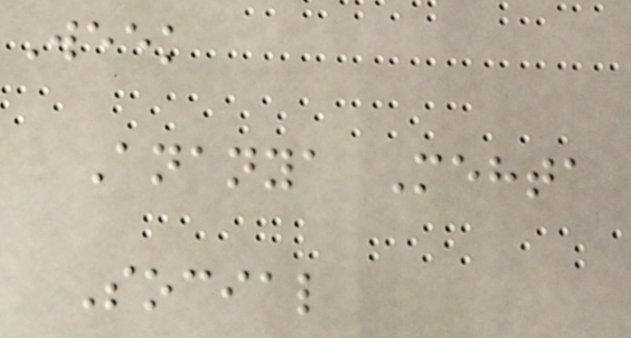Week
Ananya Mehta
Social
